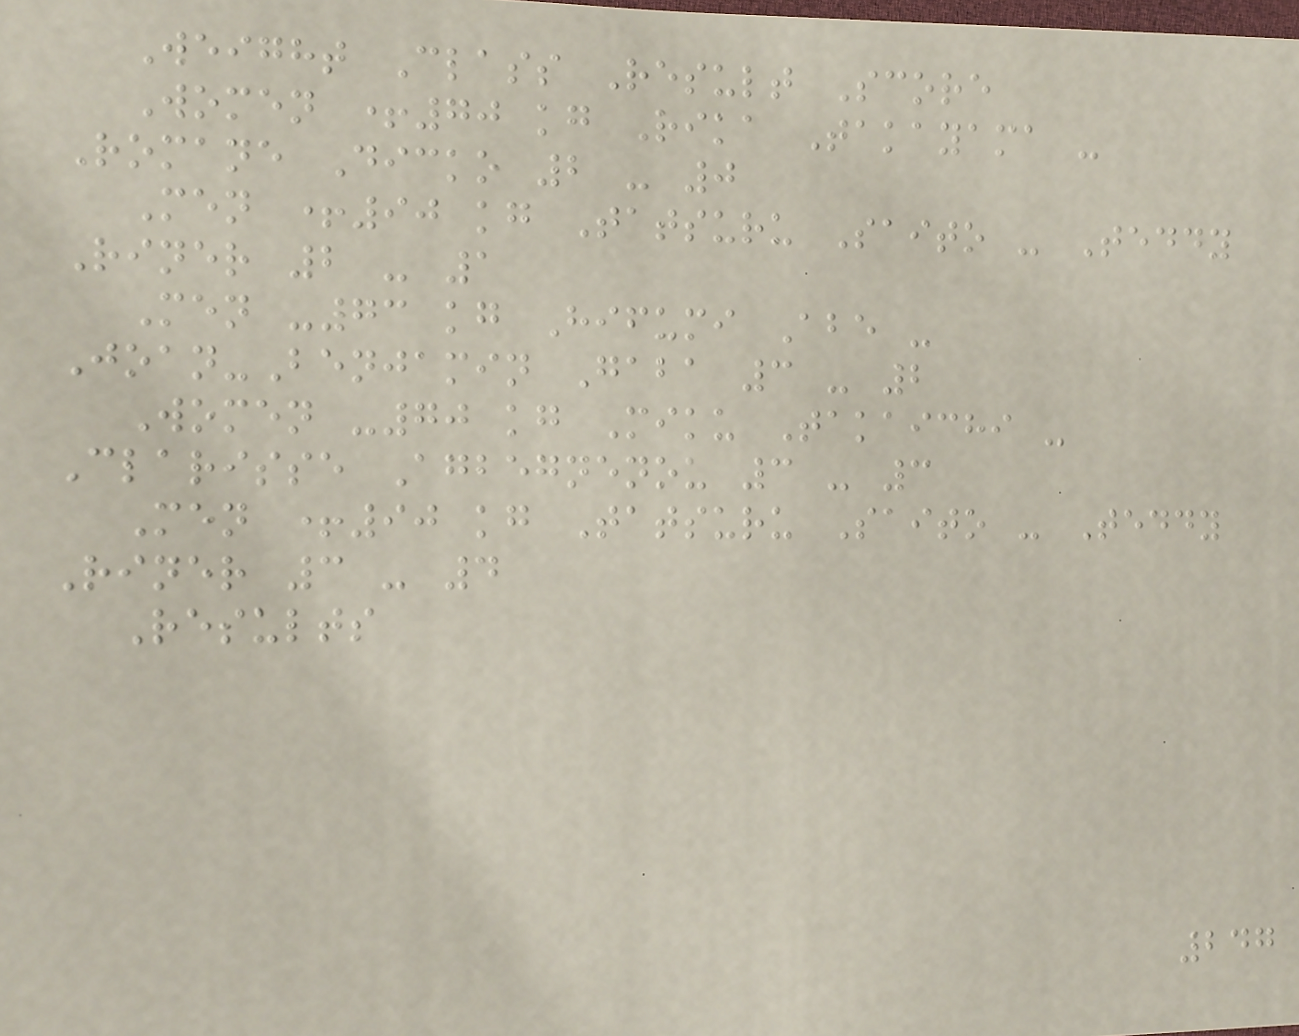Weight Class Result Score
Women +70 kg Rika Takayama -
Romane Dicko 2 - 0
Men +90 kg Tatsuru Saito - Teddy
Riner 2 - 1
Men -73 kg Hifumi Abe -
Joan-Benjamin Gaba 3 - 2
Women -70 kg Miku Takaichi -
Clarisse Agbegnenou 3 - 3
Men +90 kg Tatsuru Saito - Teddy
Riner 3 - 4
Results
247
